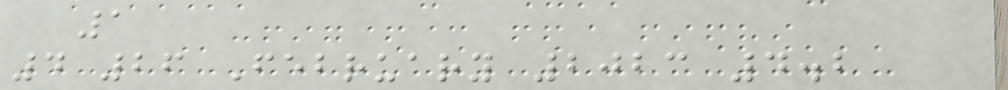1
4 26 February 2023 4.2
